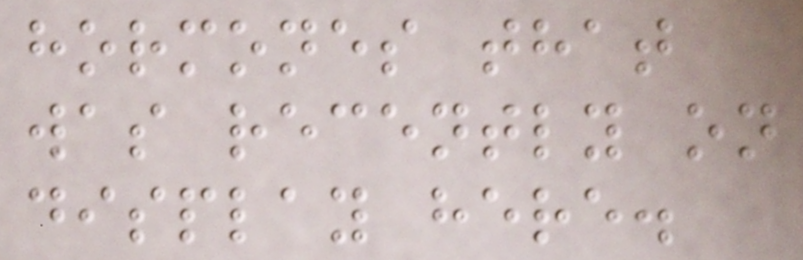hormones that
was recently on
display here.
